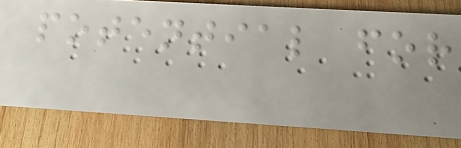potential for
